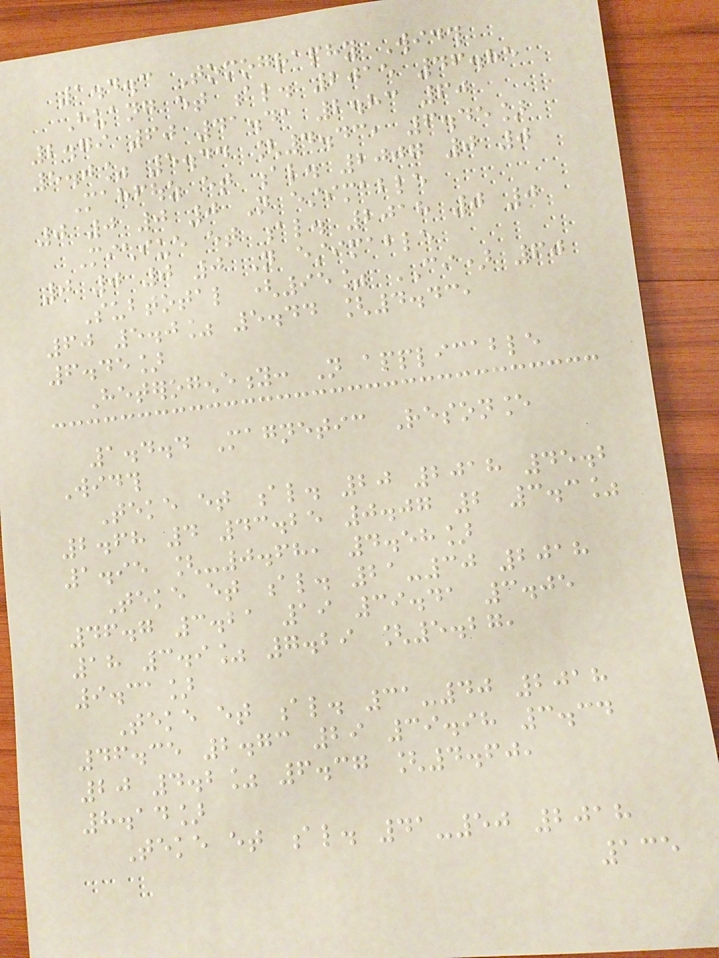1.4.3 Tomography Width
Huang et al. 2015 46.85
2.79 60 41.41 2.83 60
5.0% 5.44 [4.43, 6.45]
Mahfouz et al. 2007 0 0
0 0 0 0 Not estimable
Michiue et al. 2018 0 0
0 0 0 0 Not estimable
Subtotal (95% CI) 60
60 5.0% 5.44 [4.43,
6.45]
Heterogeneity: Not applicable
1.4.4 Magnetic Resonance
Width
Teke et al. 20 2018 45.2
2.68 4 43.25 0.07 2 3.3%
1.95 [-0.68, 4.58]
Teke et al. 21-30 2018
46.7 3.21 19 39.41 3.05
18 3.9% 7.29 [5.27,
9.31]
Teke et al. 31-40 2018
46.35 2.73 29 39.98 3.34
20 4.2% 6.37 [4.60,
8.14]
Teke et al. 41-50 2018
135
